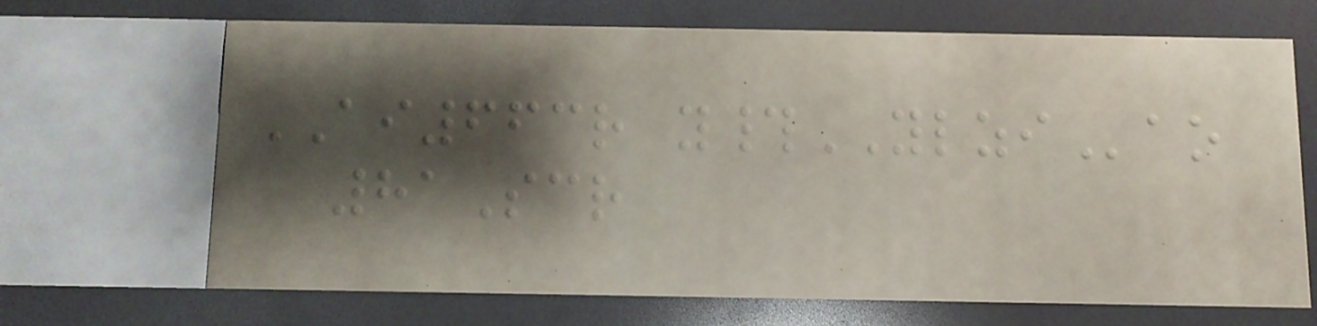AI663r y#YLZIao
81Scr
